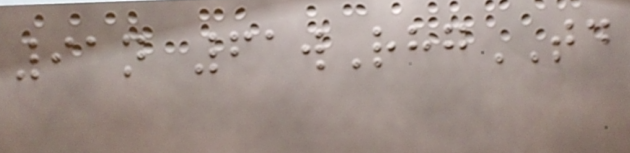91n 61wRhgTD
